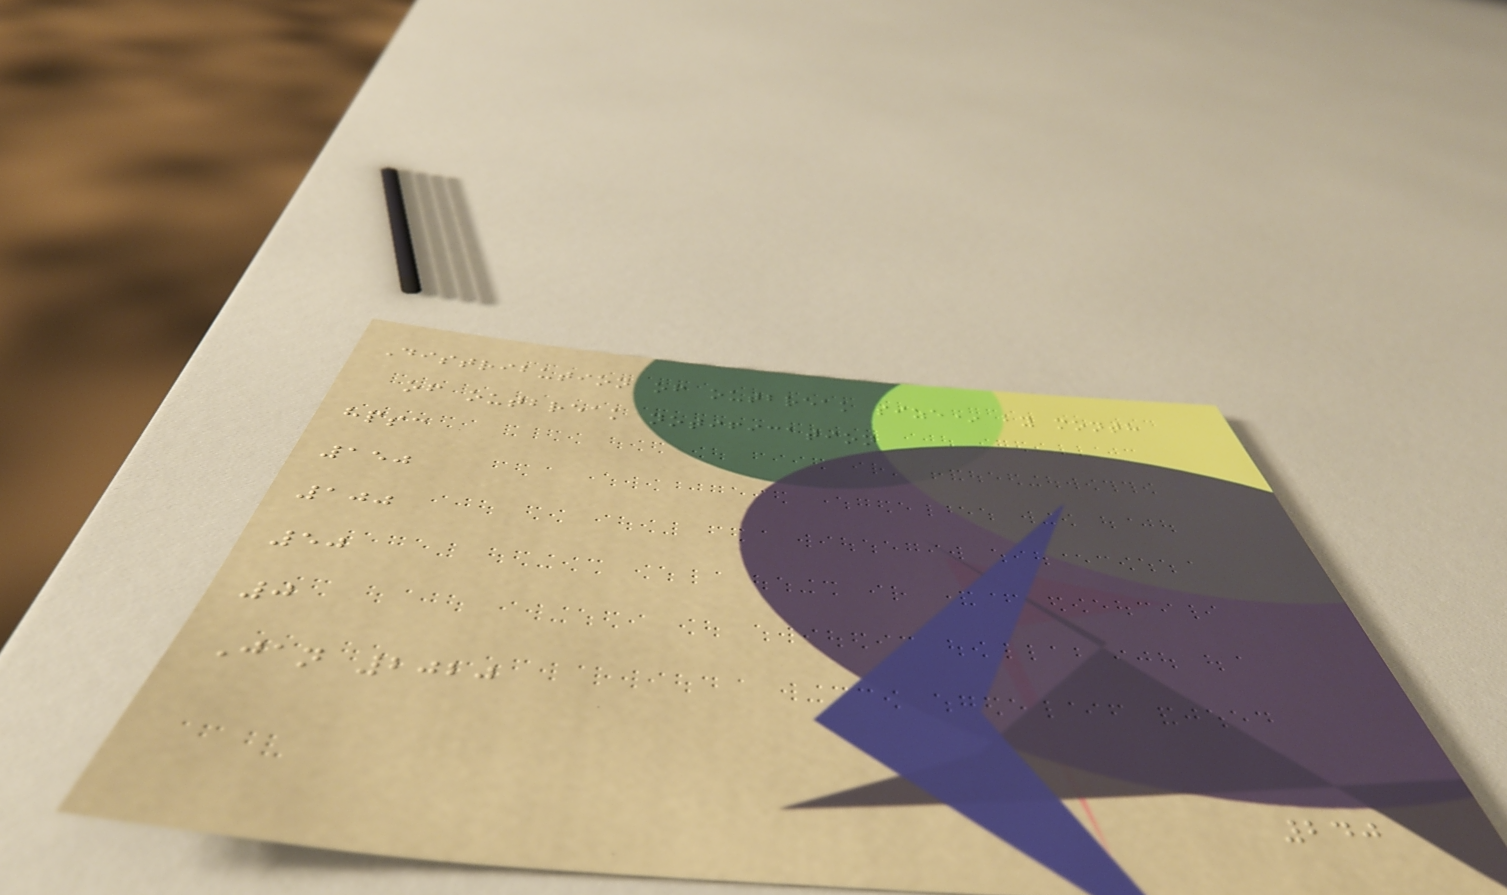Distribution of outbreak size* by month
of outbreak notification
hpsc
150
100
50
0
Jan 2020
240
